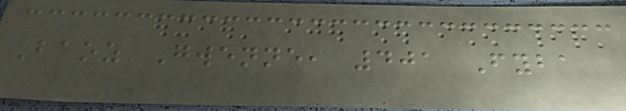Baoz Gwenne, 401 Fyba
